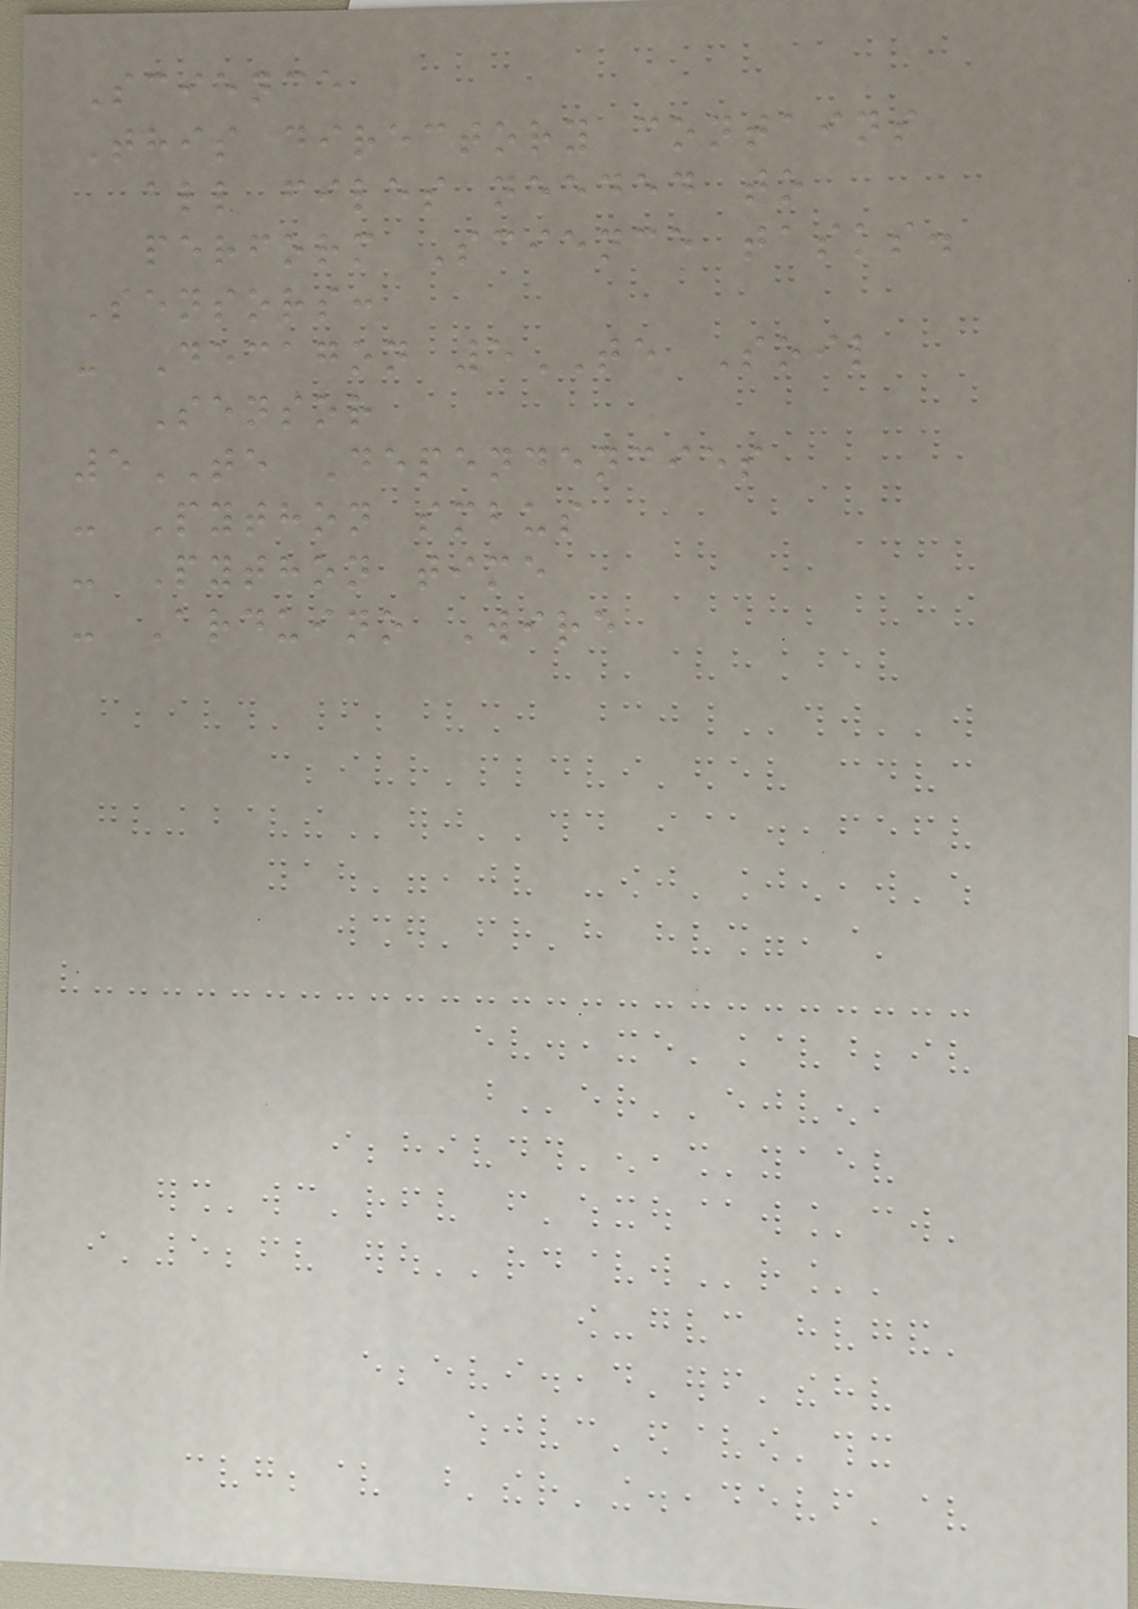Science
This directory contains
all files needed to
perform Science tasks.
Sensors:
- Decagon 5TE Soil
Sensor
5TE Dependencies
- Python smbus
- Python time
- Arduino Wire
